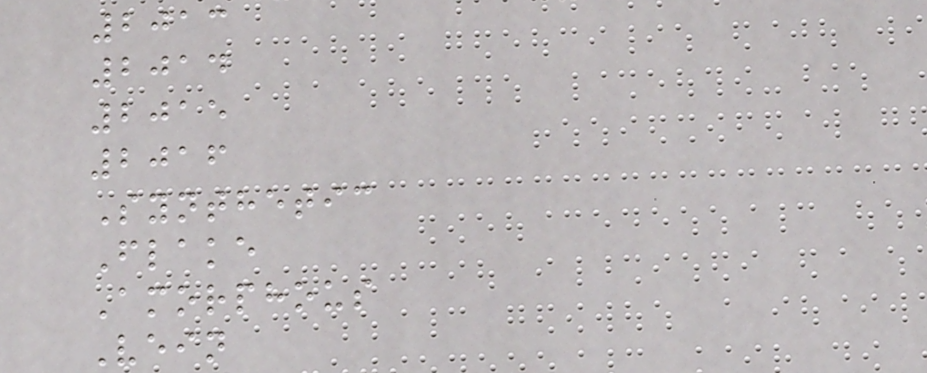2013
2014
2015
2016
Synthetic
Flake
Amorphous
Vein
